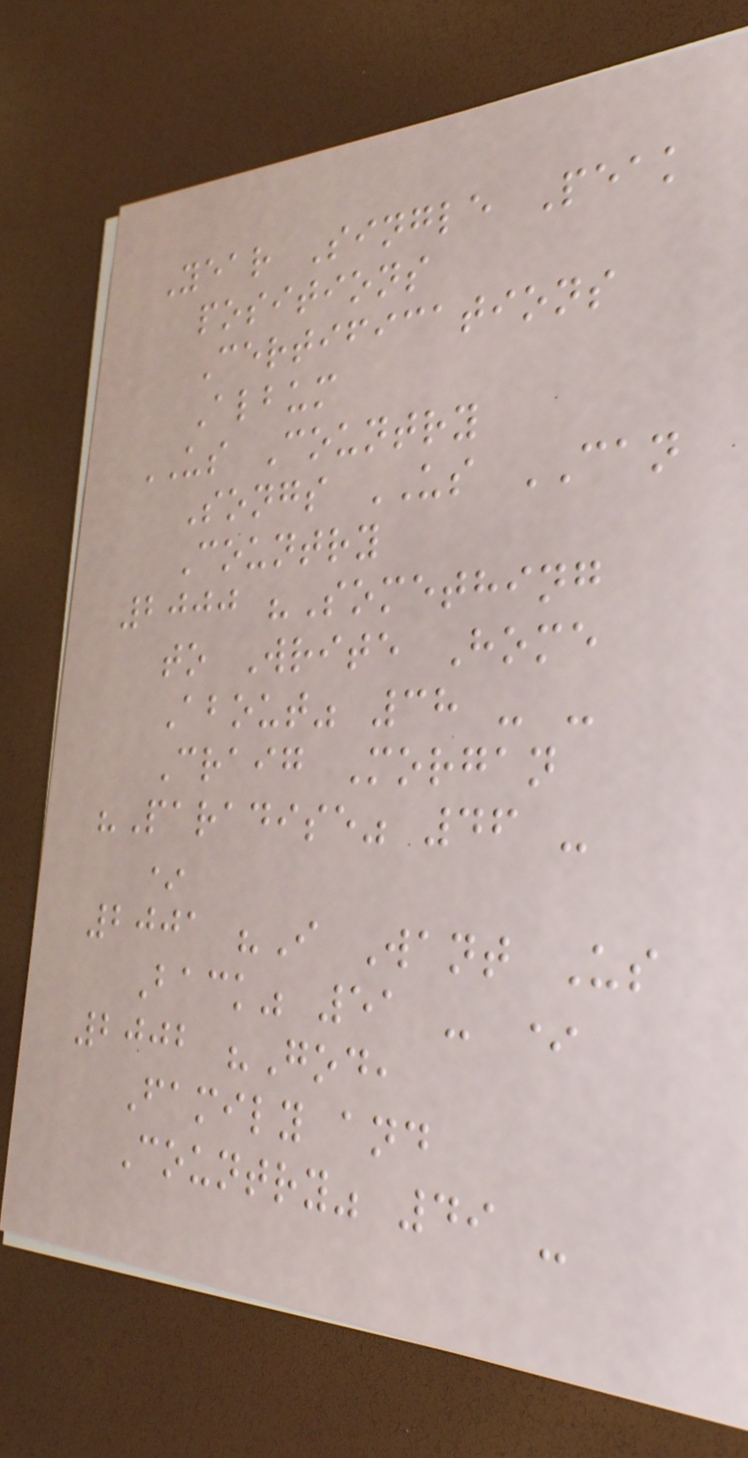Year Single Peak
positions
Certifications
Album
US Country
Songs US CAN
Country
2000 "Something
to Write Home
About" 38 - -
Craig Morgan
"Paradise" 46 -
*
2001 "I Want Us
Back" 51 - *
2002 "God,
Family and
Country" 49 -
